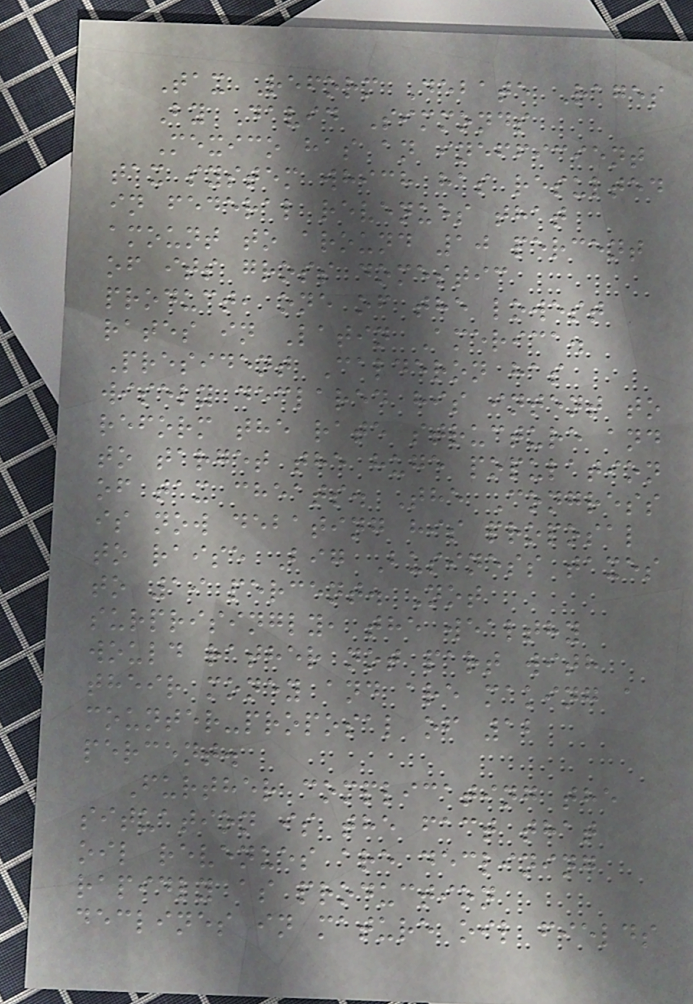Tax Reform Debate Rages
By David Simmonds
Mexico has an inefficient
tax system which has resulted
in federal revenues that
amount to around 10 percent
of its gross domestic
product, one of the lowest
rates in Latin America.
President Calderon has
wisely declared his intent to
reform the rate structure and
to target the huge population
of tax cheats. The Congress
is now debating his proposal
to raise Big Business taxes
to 19 percent. Not
surprisingly, the wealthy
would rather not part with
their money and are making a
counter-proposal of 12
percent.
Further complicating the
situation is the fact that
oil revenues are declining
rapidly as production
declines in mature oil fields
